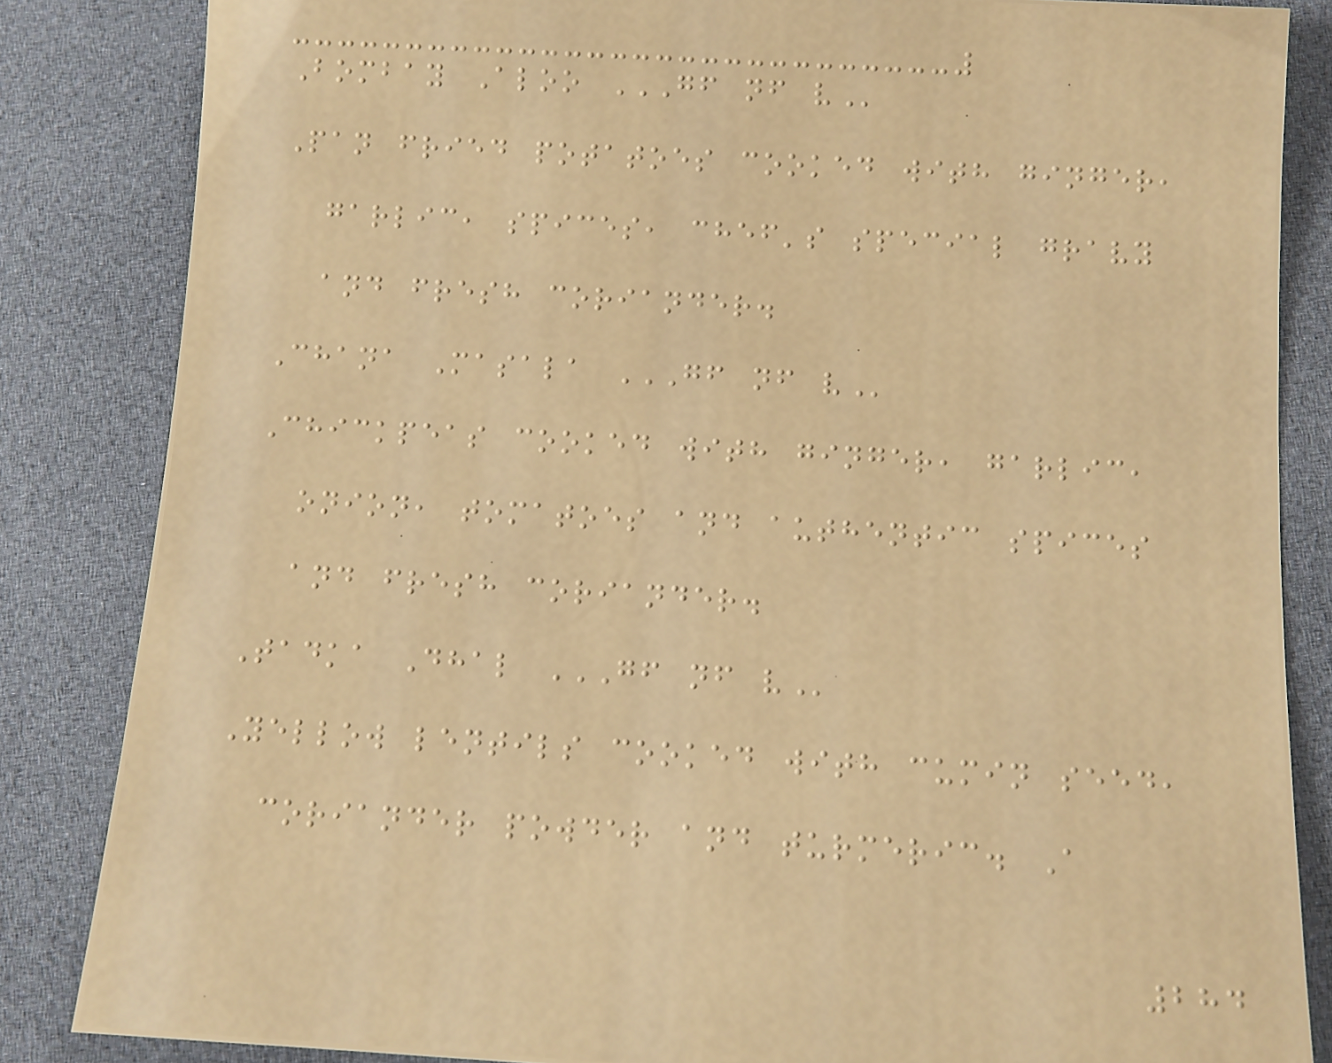Bombay Aloo GF NF V
Pan fried potatoes cooked with ginger,
garlic, spices, chef's special gravy
and fresh coriander.
Chana Masala GF NF V
Chickpeas cooked with ginger, garlic,
onion, tomatoes and authentic spices
and fresh coriander.
Tadka Dhal GF NF V
Yellow lentils cooked with cumin seed,
coriander powder and turmeric. A
284
